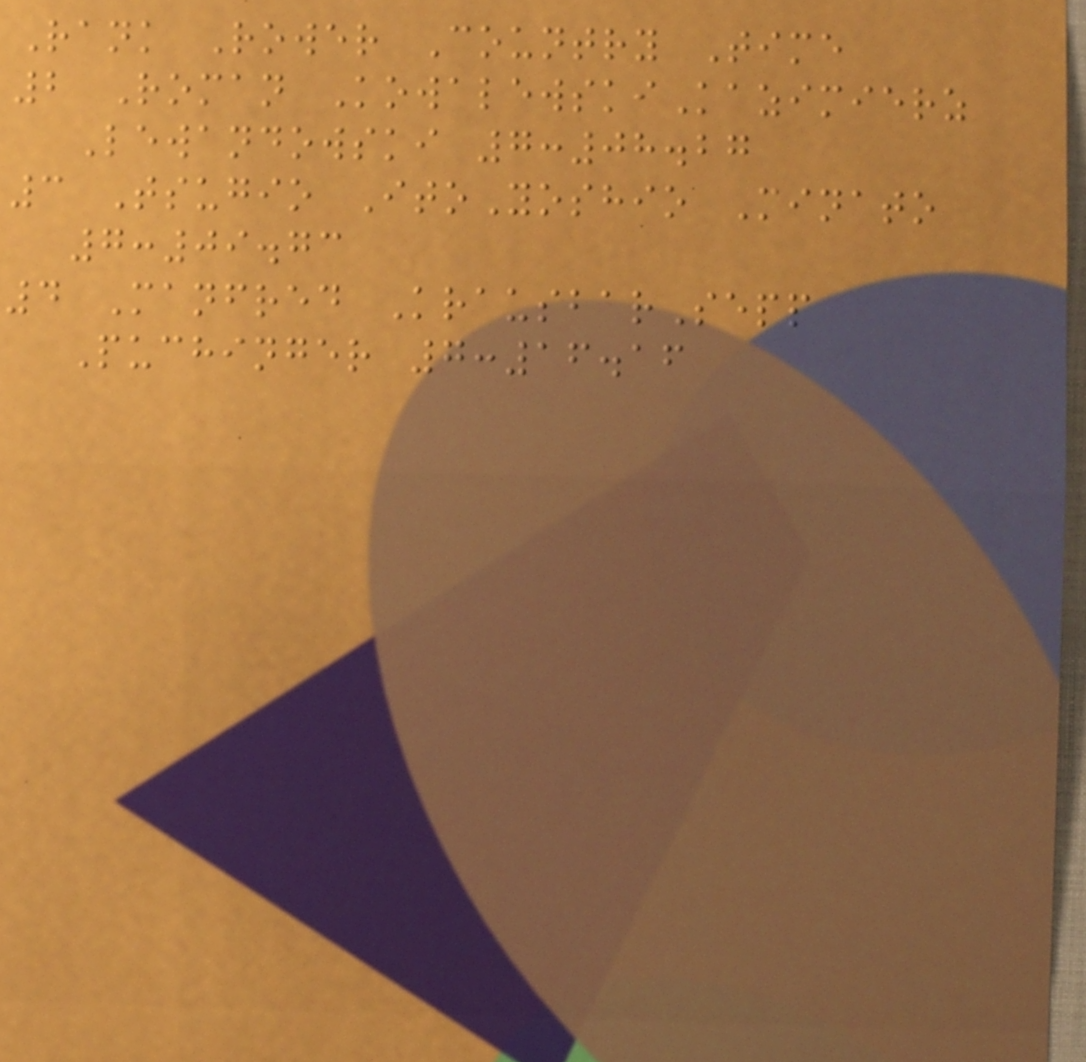Rank Rower Country Time
2 Roman KowalewskiKazimierz
Lewandowski 7:08.27
3 Tsugio ItoYoshio Minato
7:09.73
4 Manfred KrausbarSepp
Puchinger 7:16.16
